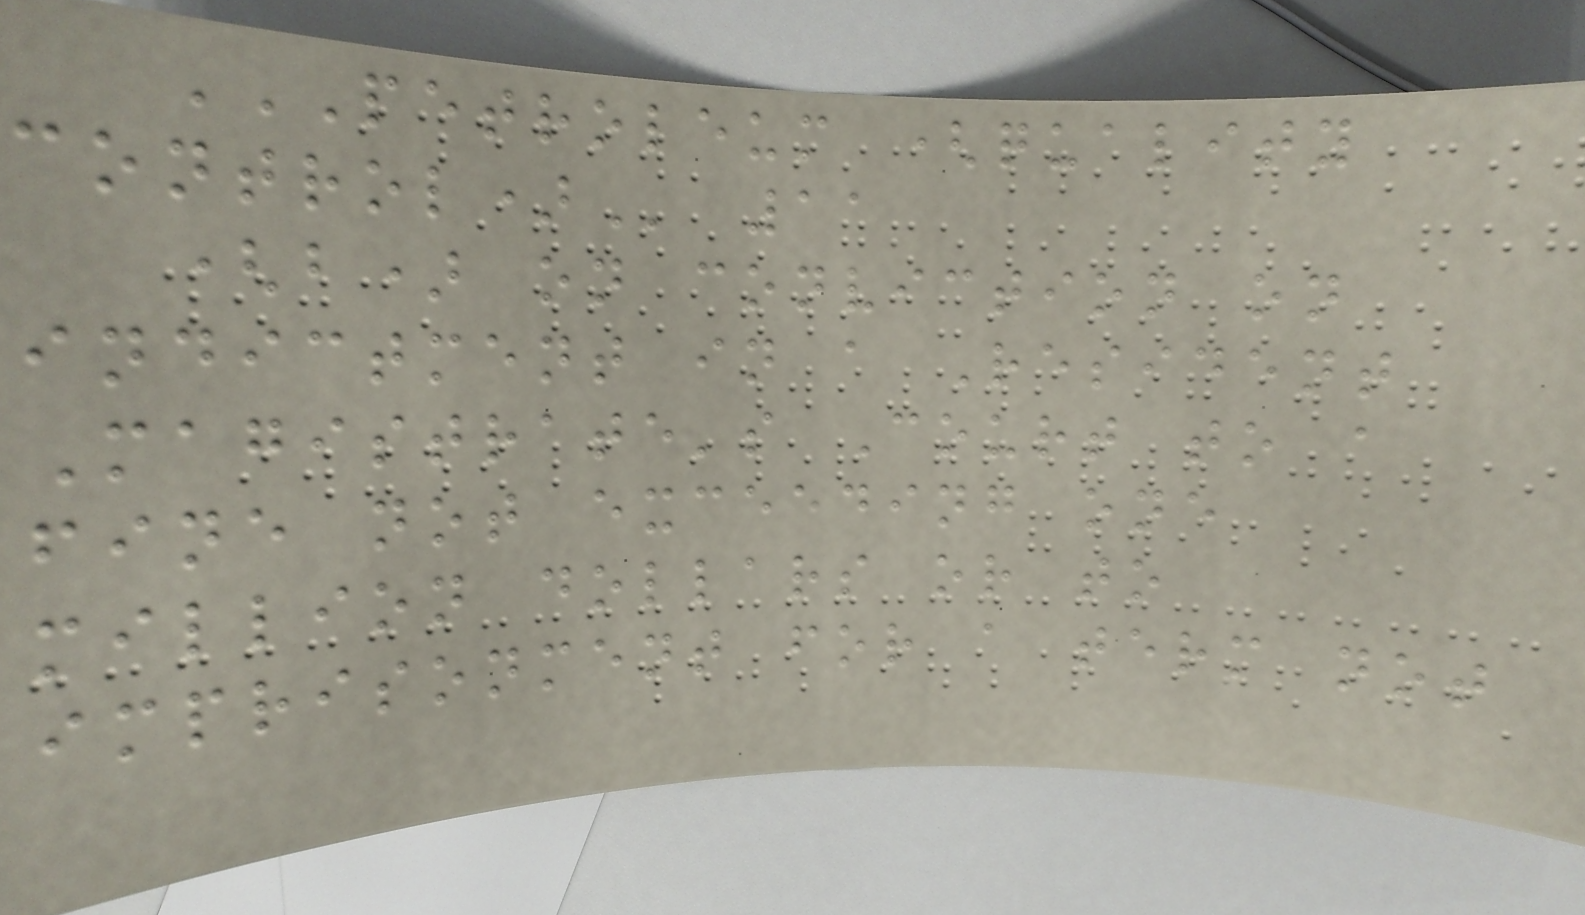PETROLEUM (QUALITY
CONTROL) 11
(b) on conviction on
indictment in a Resident
Magistrate's Court to a
fine not exceeding one
million dollars or to
imprisonment for a term not
